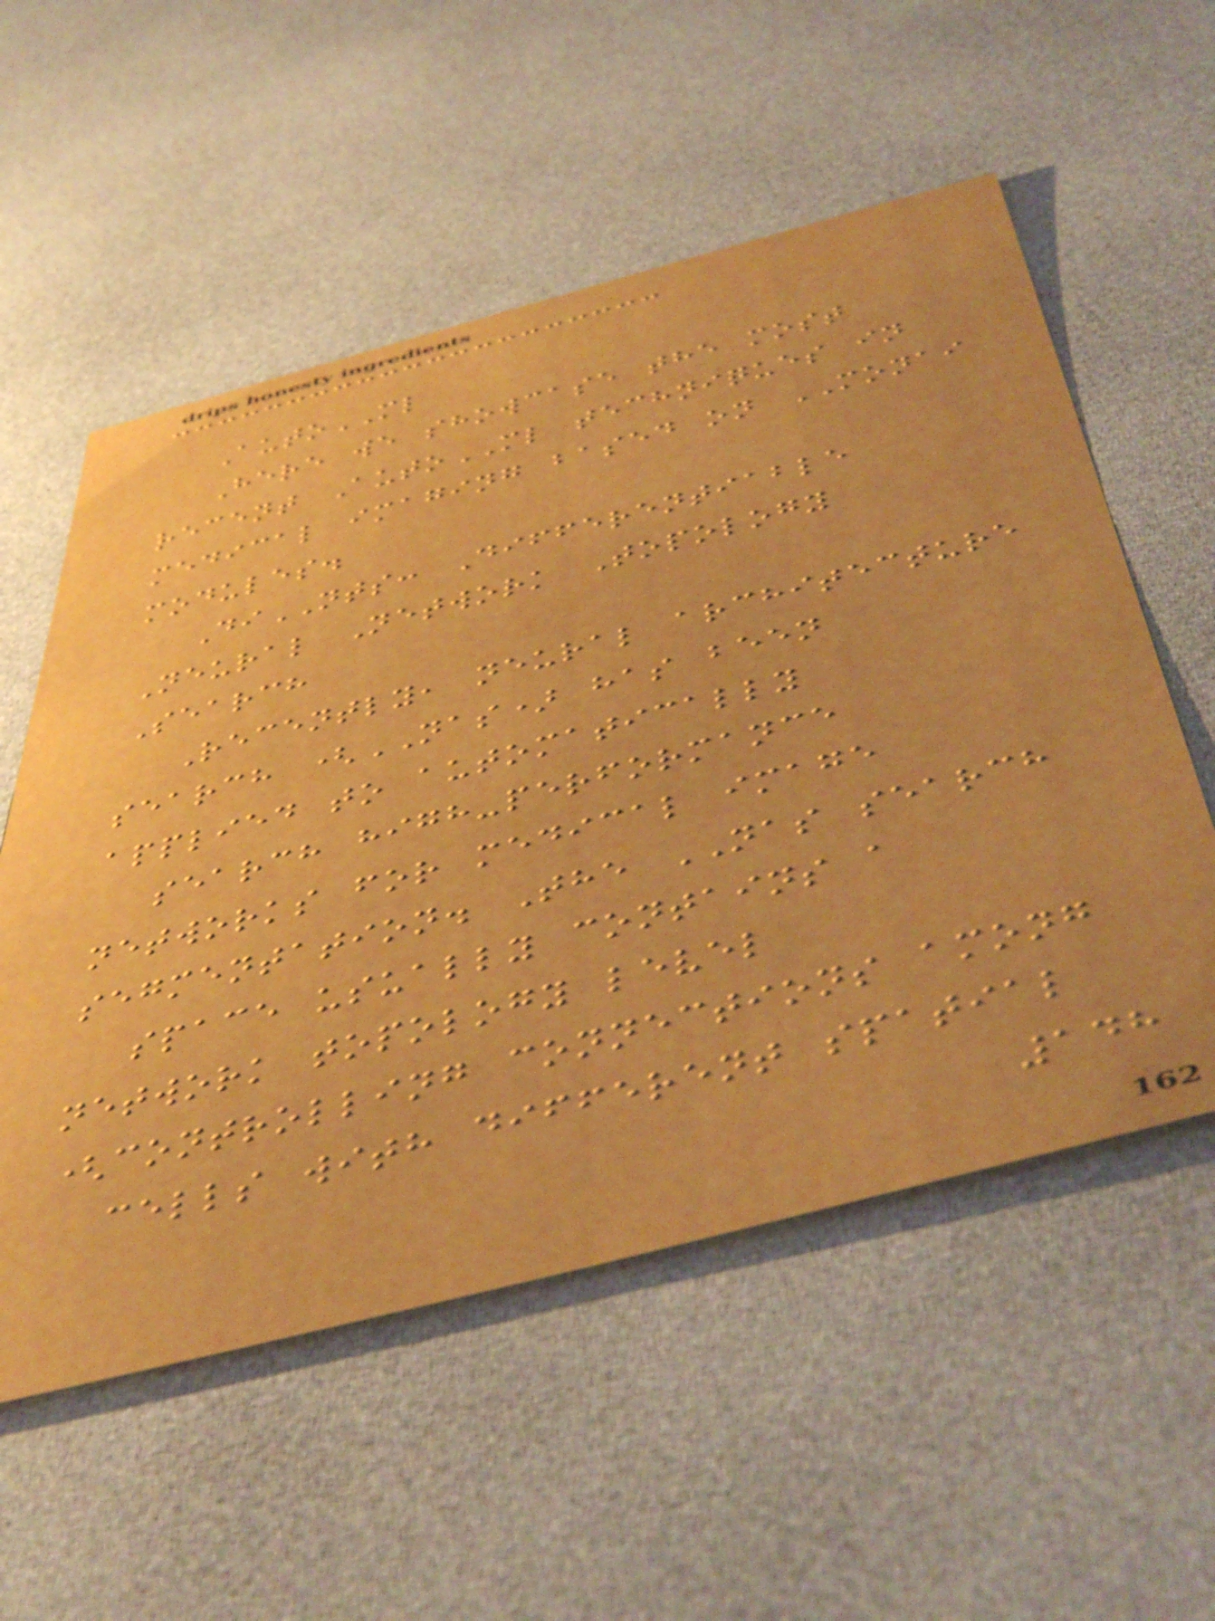AutoML
Here we showcase the most
recent AutoML techniques in
medical imaging based on MONAI
modules.
DiNTS: Differentiable
Neural Network Topology
Search
Recently, neural architecture
search (NAS) has been
applied to automatically
search high-performance
networks for medical image
segmentation. The NAS search
space usually contains a
network topology level
(controlling connections among
cells with different spatial
148
